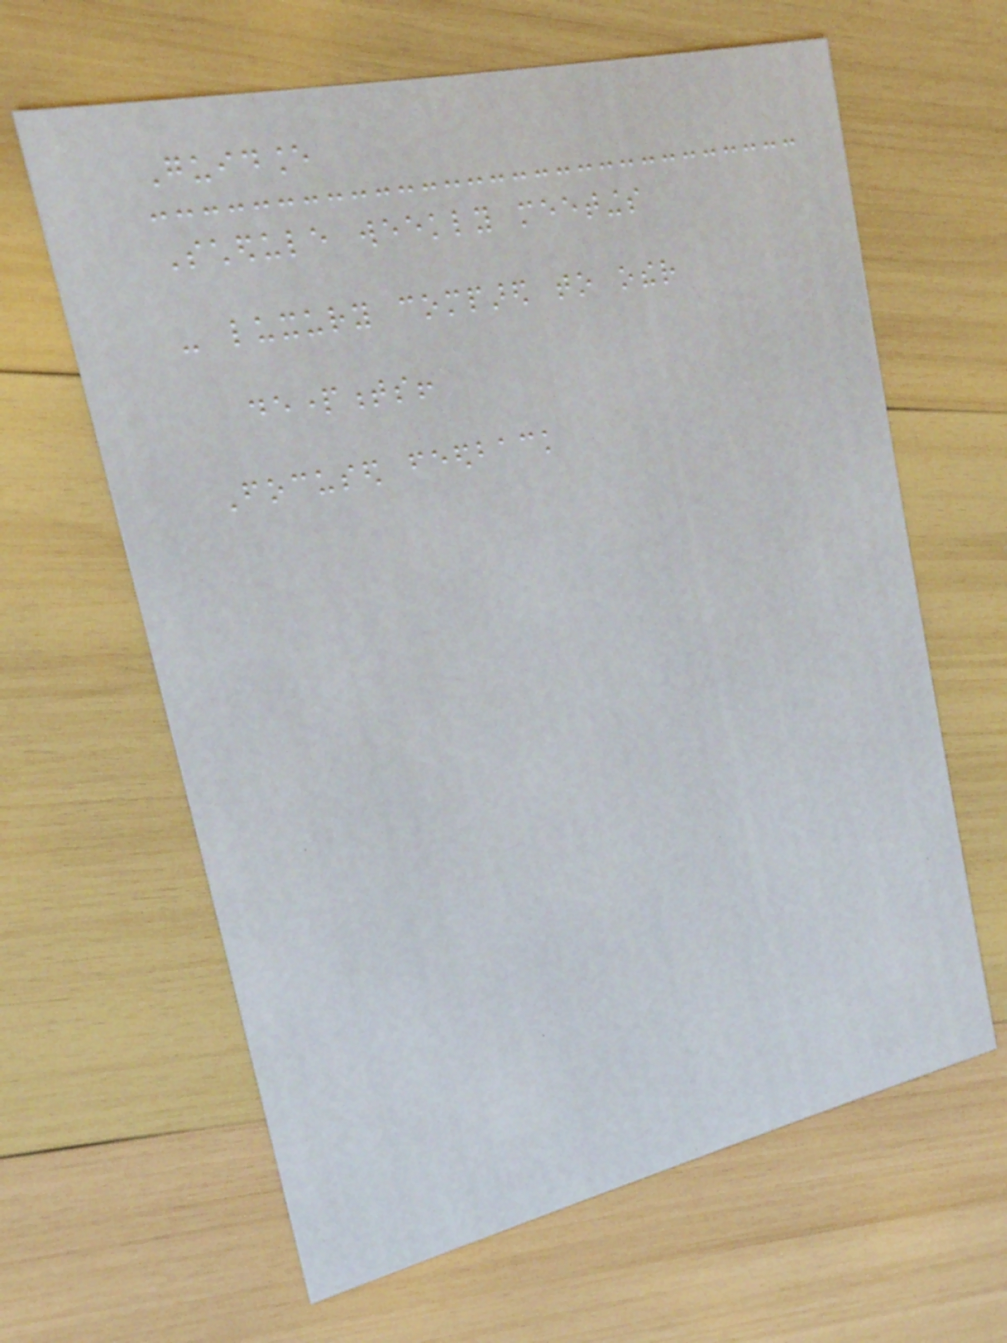Guidance
Schedule weekly meetings
- luxury compared to other
departments!
Focused feedback
